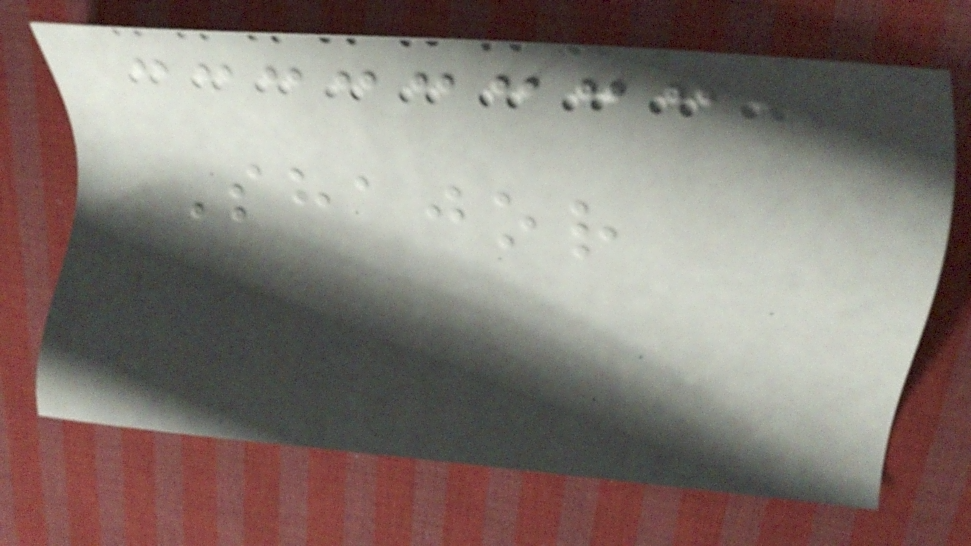Shajor
